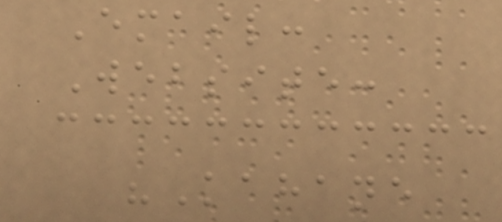Email:
Website:
"Kahane
